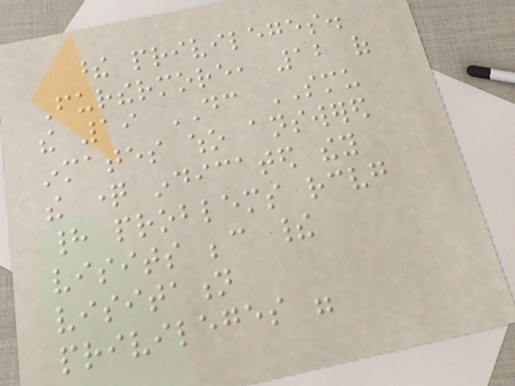these privileges.
Furthermore, 12 of
the 19 DC SMU
inmates who answered
the question indicated they
had problems receiving
visits because their
visitation
privileges were
